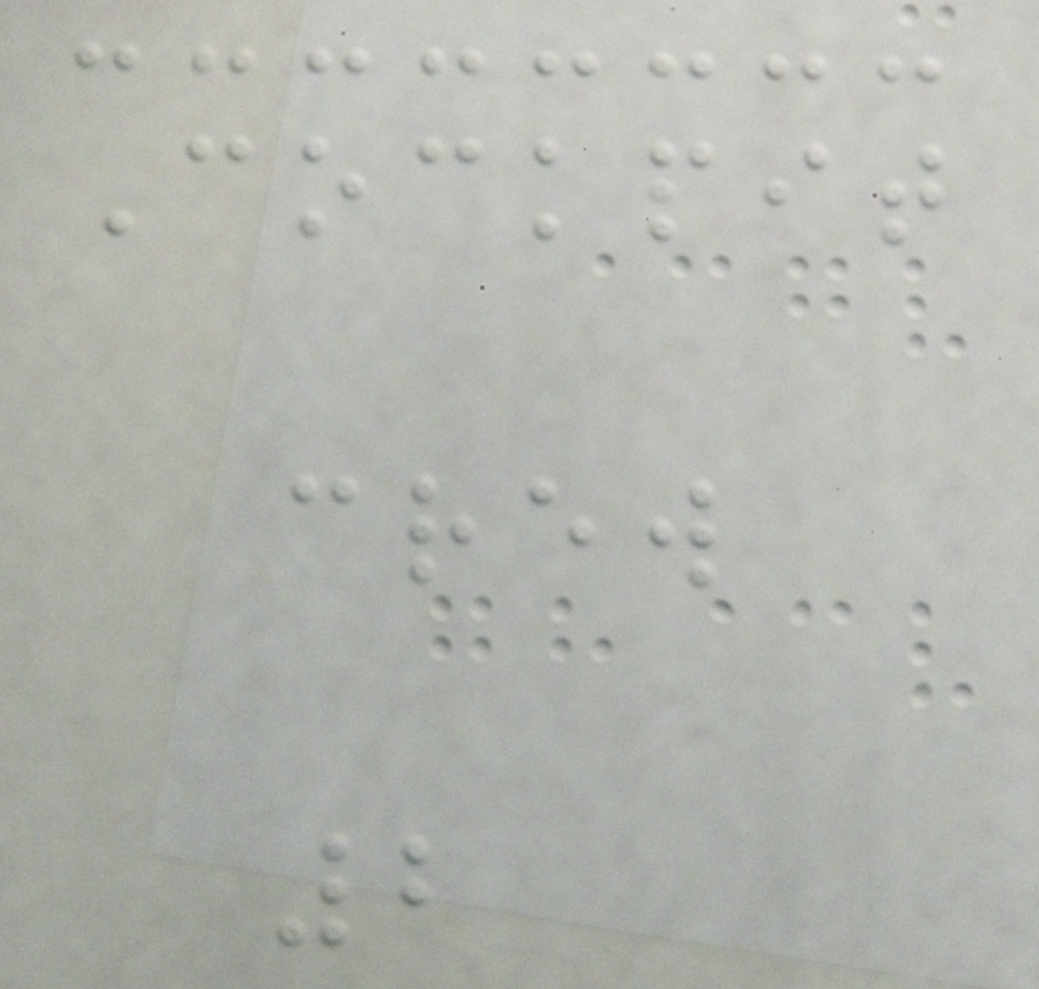Cockpit
crew
2
